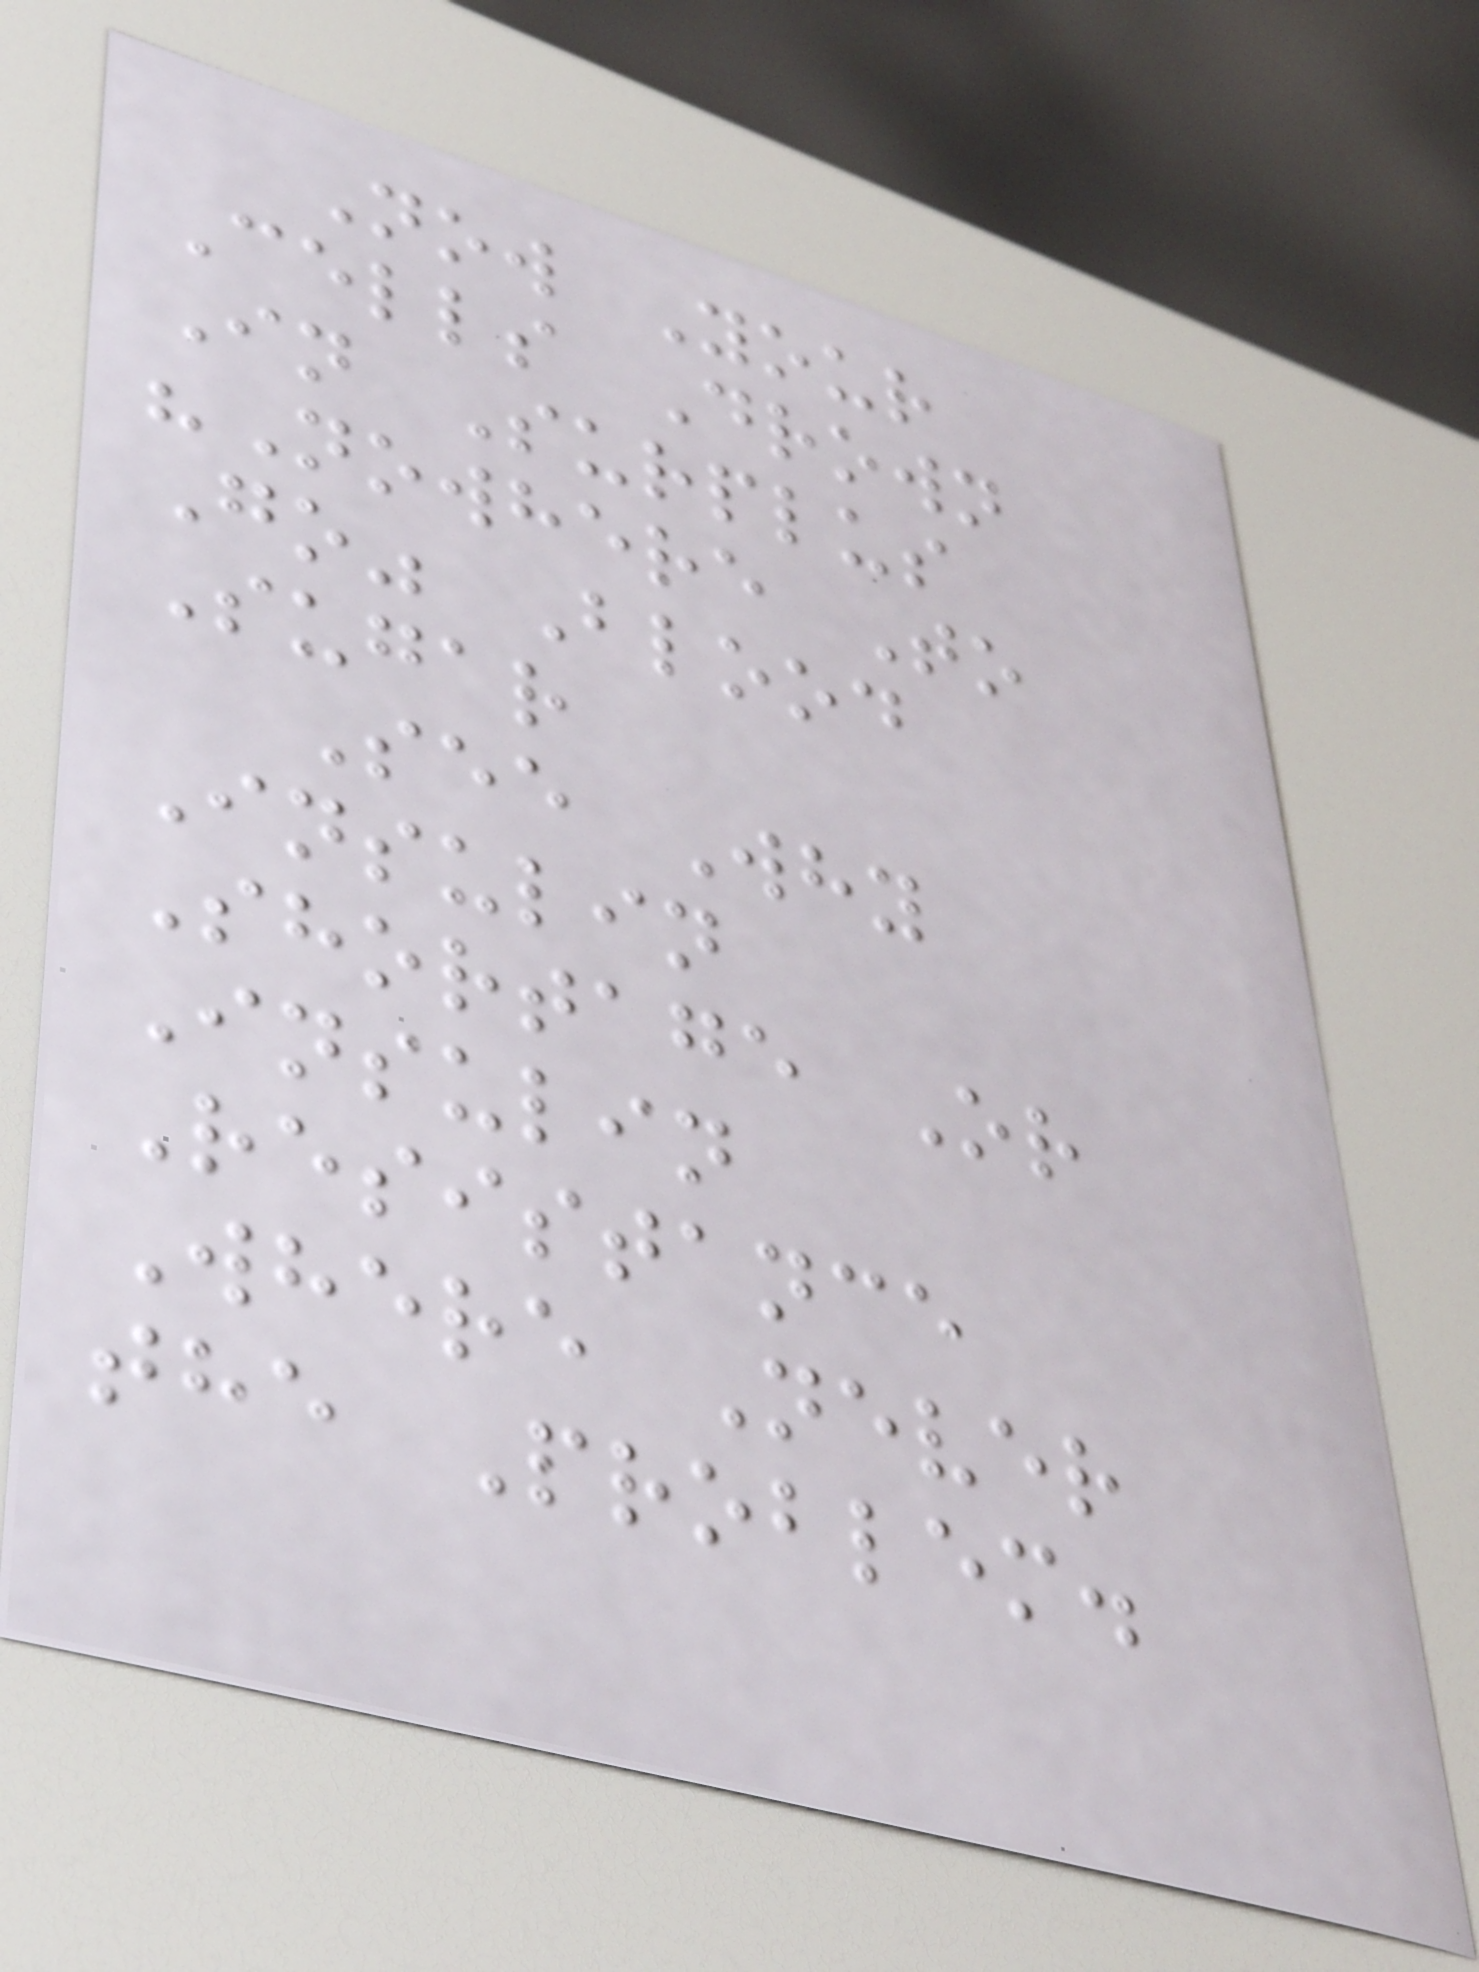Now Your
Cells Drown
In Surplus
"Nowhere To
Go" Blood
Sugar
See Why
Insulin
Shortage Or
Insulin
Resistance
Where Never
the Problem.
